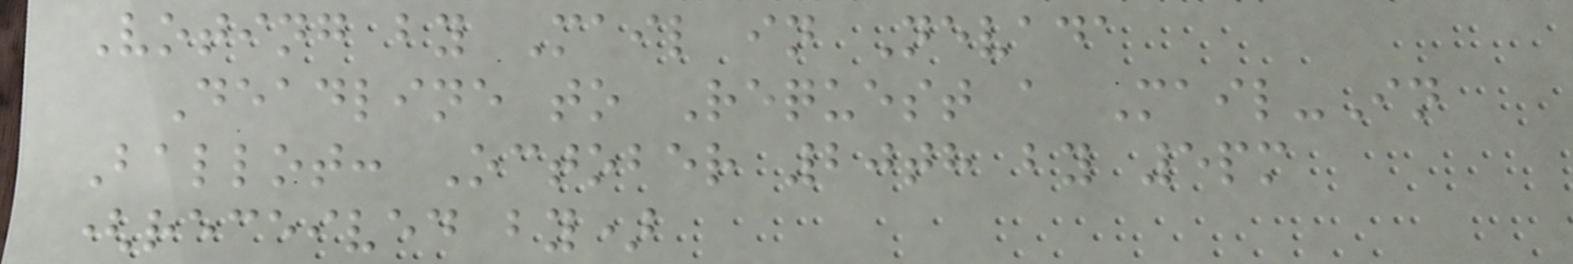Voting by Mail in Nevada
Deadline to Request a Mail-In
Ballot: October 20th by 5pm
(received by)
